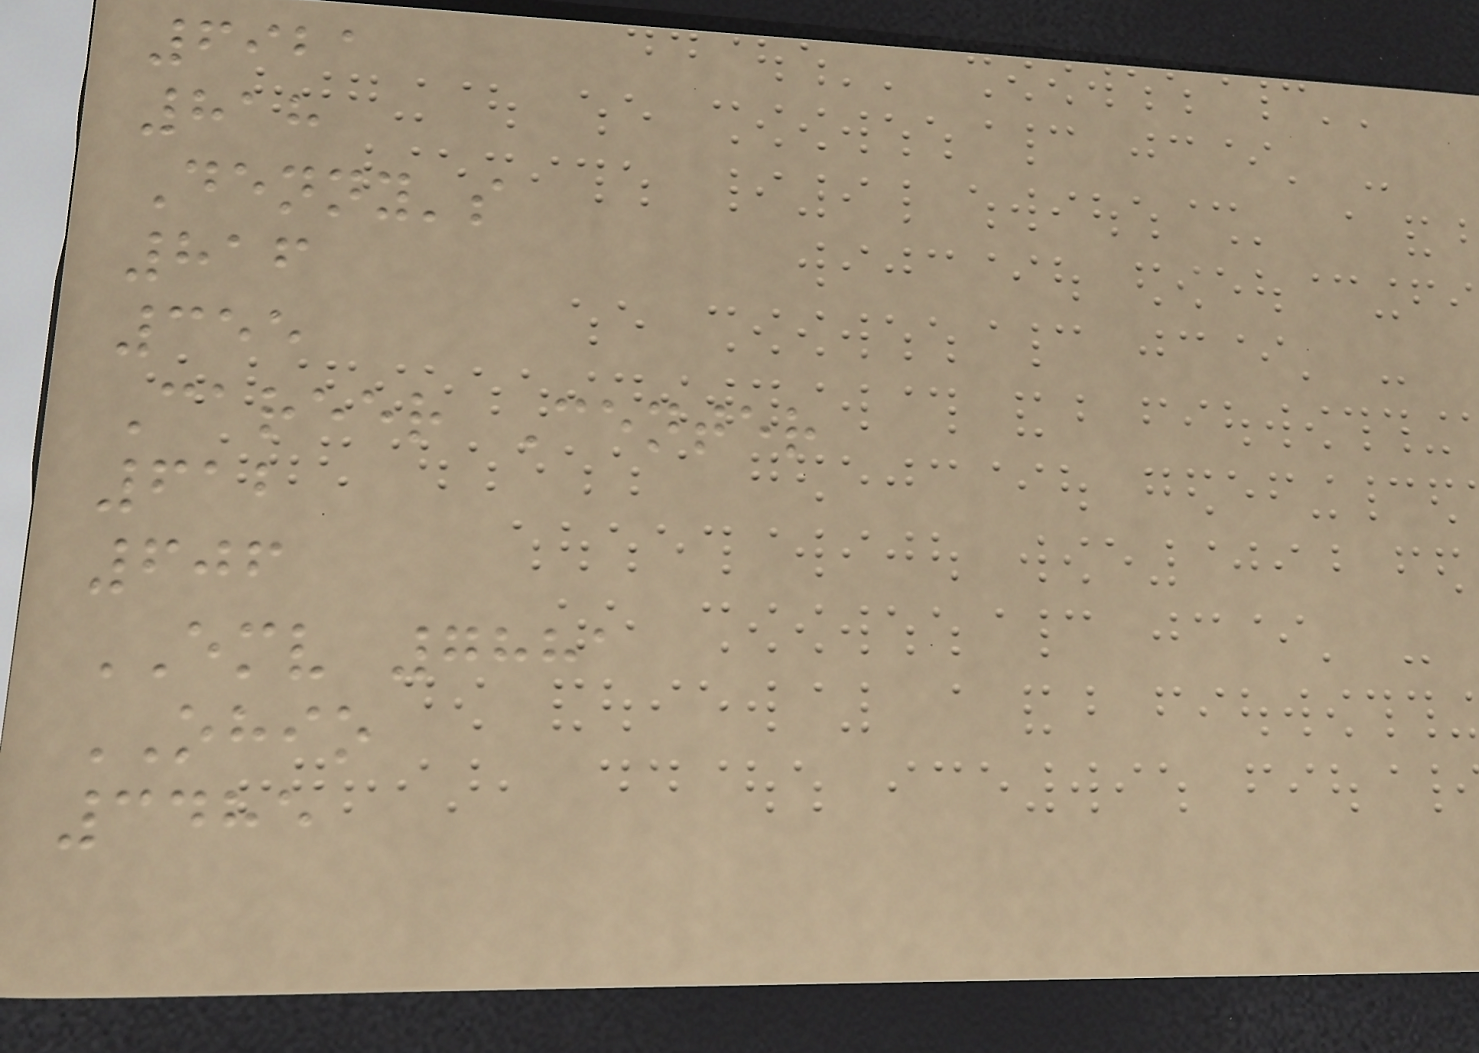6921
818
Denny's
816
355
Career Center
612
606
EMV 7881
OHIO
3485
